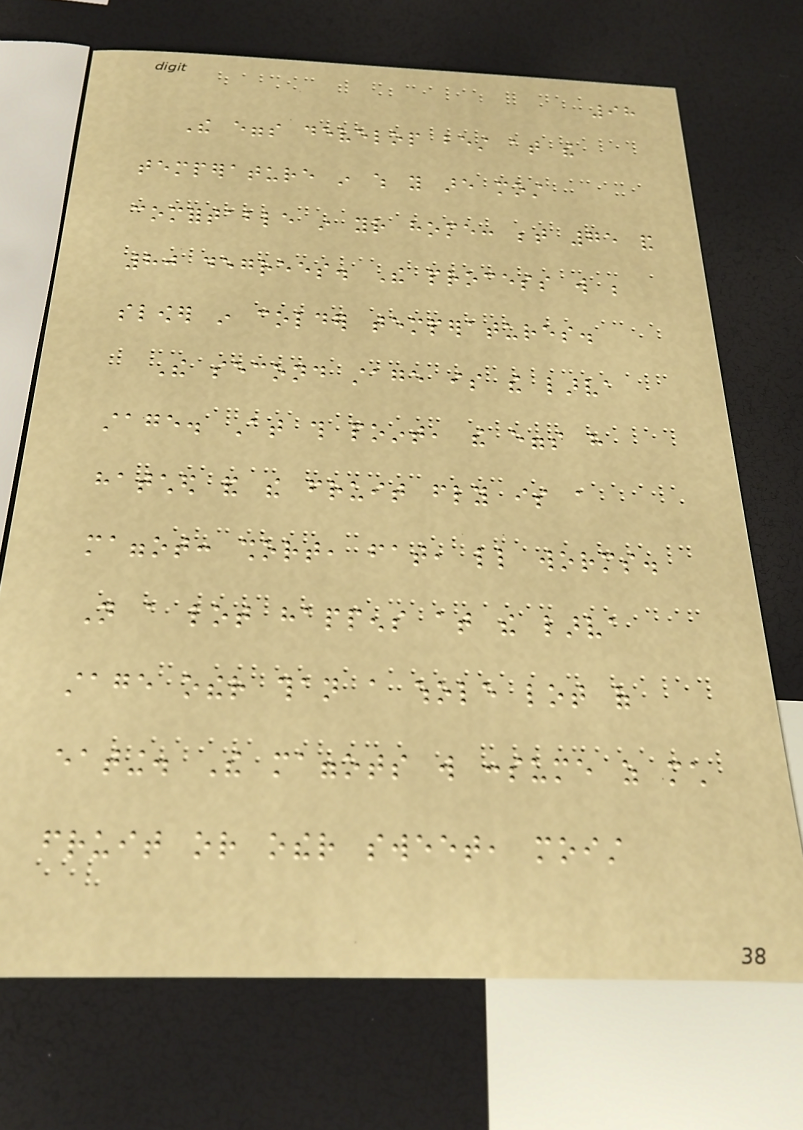98
The eggs develop best at the
temperature in which you are most
comfortable in your home: between 75 and
80 degrees. The process will be
slower in colder temperatures.
The second stage is the larva
stage. At this point, the eggs have
hatched and the fruit fly is a
maggot: short, fat, little worms.
Not a lot happens at the larva
stage other than a whole lot of
eating. The maggots will consume as much
fruit or other sweet, moist
